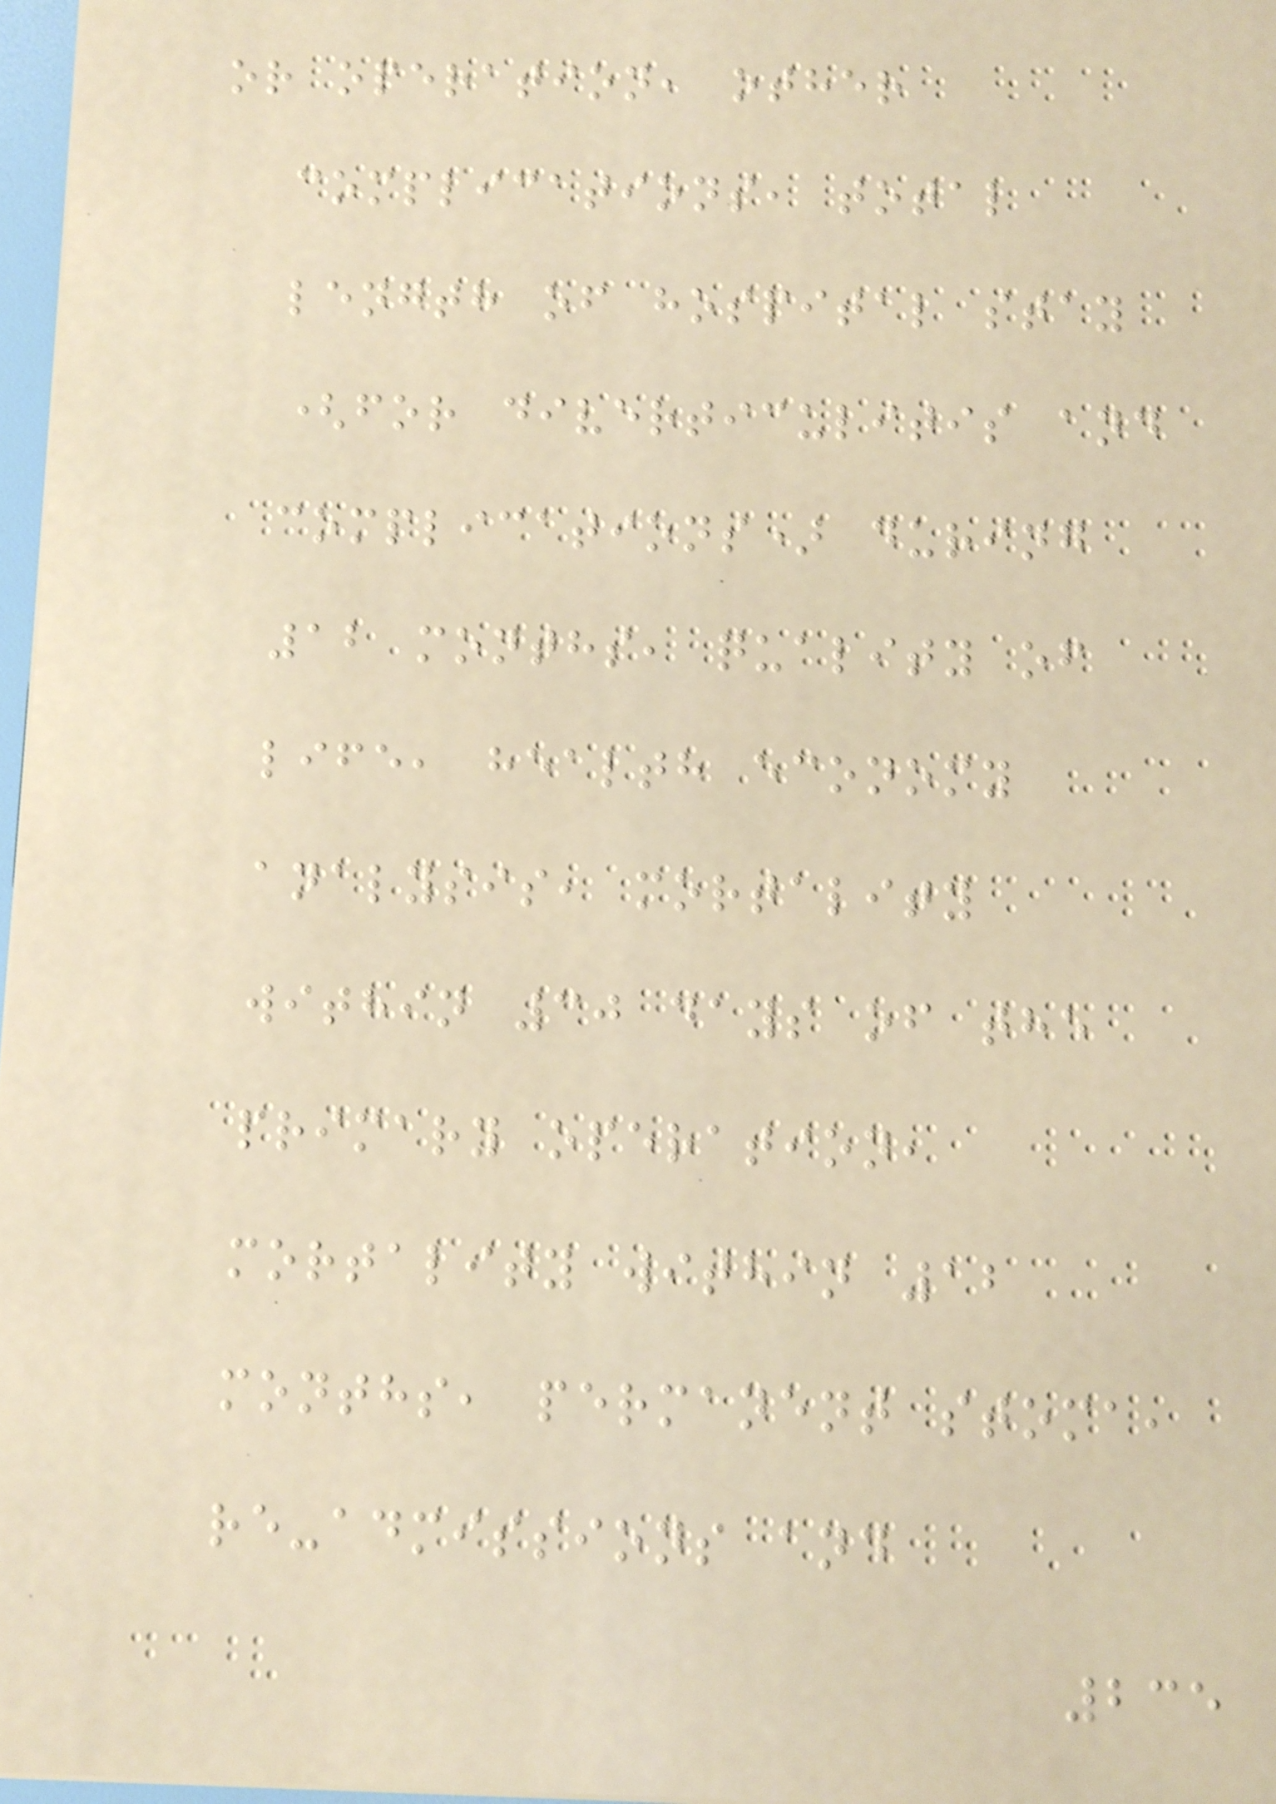or operation, other
complications, total
length of hospital stay
(for diverticulitis and
complications) during
12 months, quality of
life, health economy
analysis, mortality
within 30 days of the
primary operation,
mortality within 12
months, permanent stoma,
re-admissions and
235
